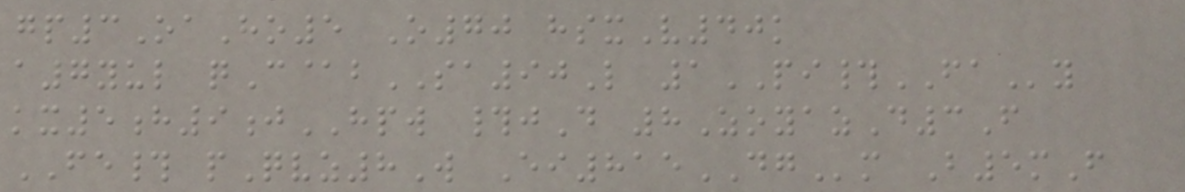gp3OaHo5 O70 hsxV40k
a7yul qC@bSA90L 1PI#FAy
kx5h9jHPW #jD 8ZoyazD3F
FE# pQvz8W Ei815DGm B5mF
